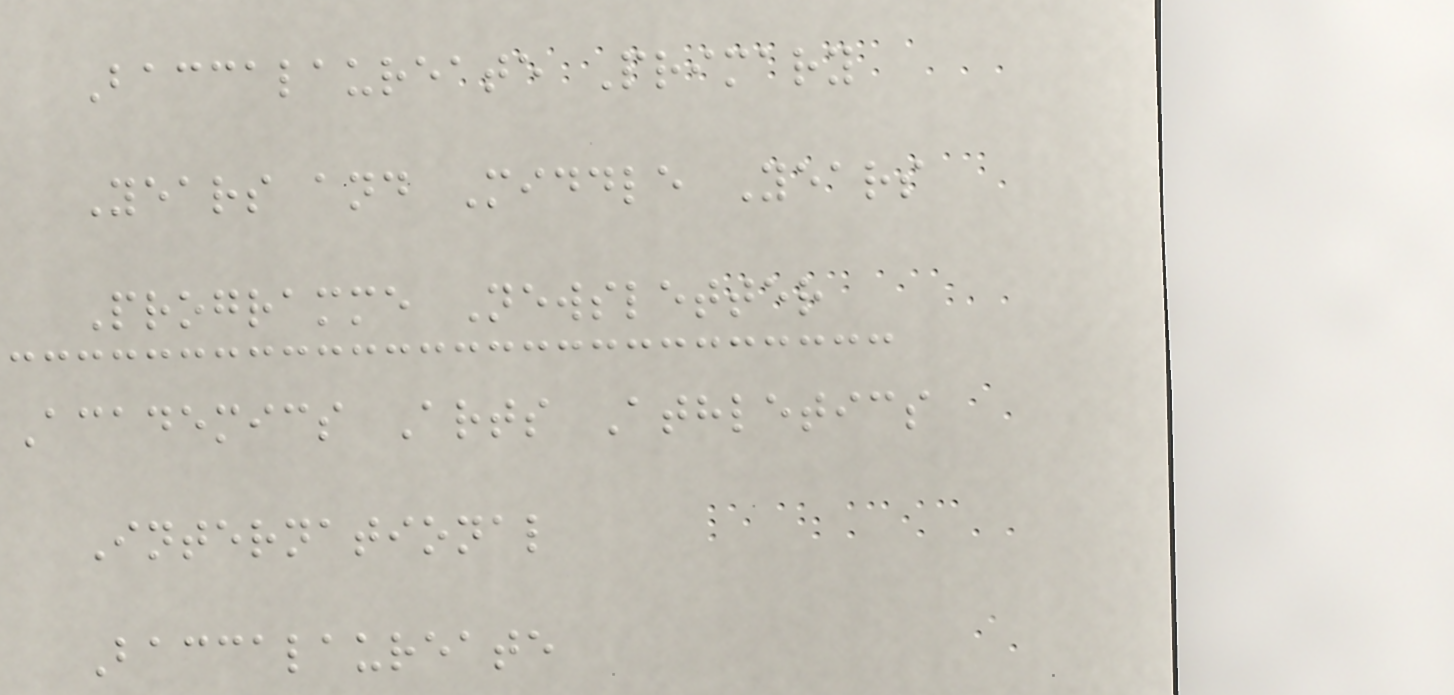Baccalaureate Primary
Years and Middle Years
Programme Newsletter
Academics Arts Athletics
International
Baccalaureate
